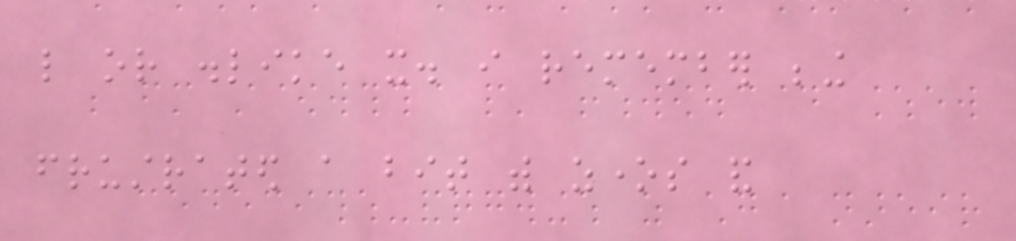like or dislike it. i remember being
frustrated a bit with zones and
